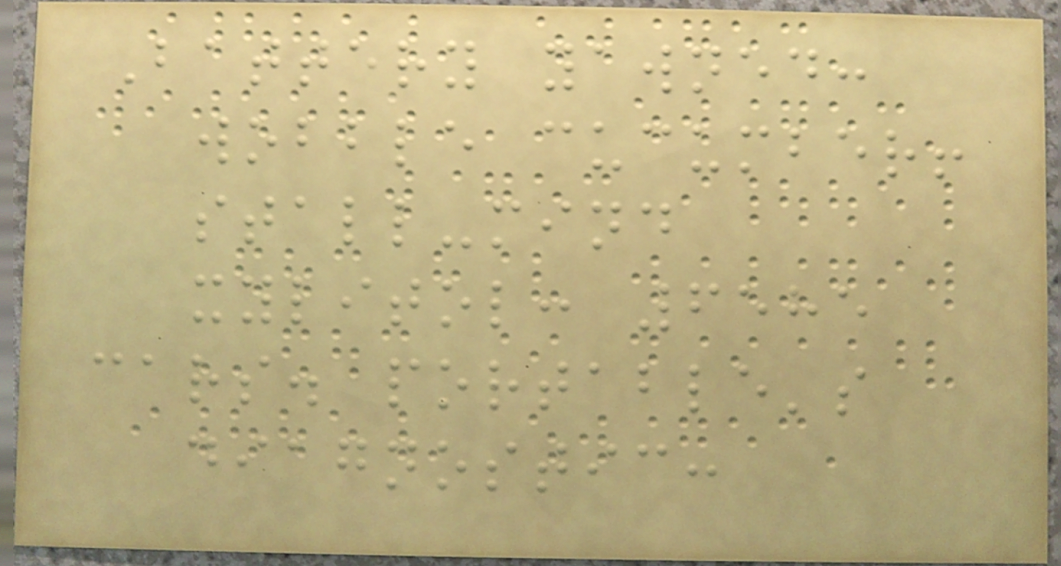Battery yawned:
wobble cucumber!
stall-mind
xylitol: 6585
cars. portable's
diagnostic:
